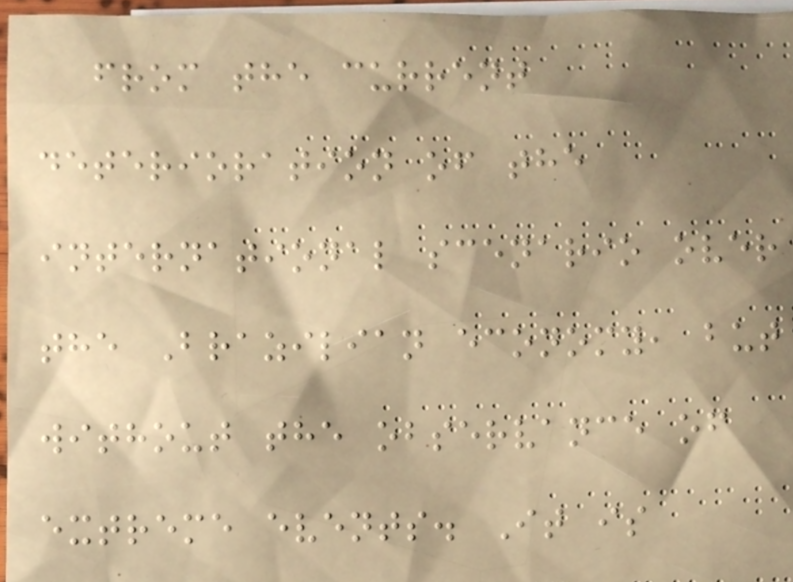from the current
deterioration of the
international scenario over
the Brazilian economy, but
without the observance of
extreme events. It is
